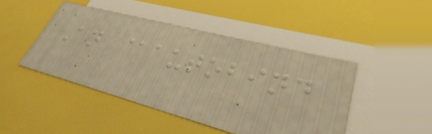An @autobind
